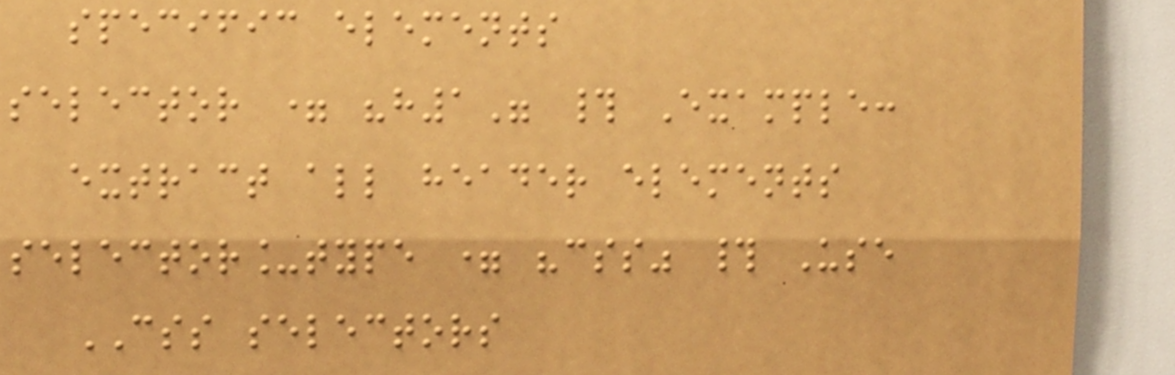specific elements
selector = "h1" # Example:
extract all header elements
selector_type = "css" # Use
CSS selectors
